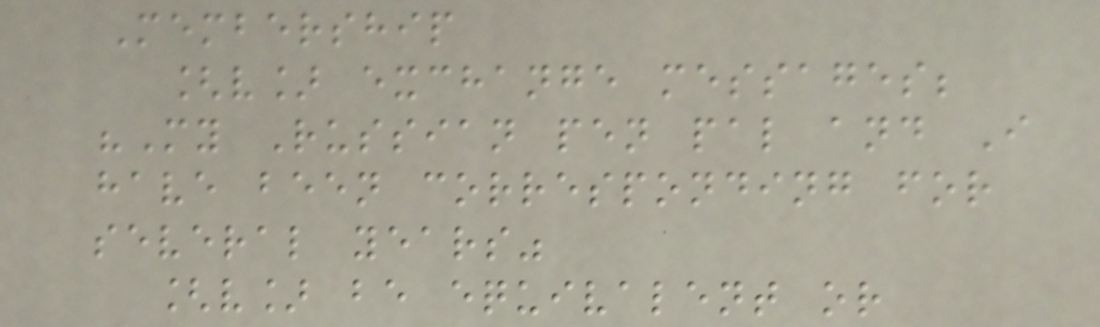Membership
[v] exchange messages;
"My Russian pen pal and I
have been corresponding for
several years"
[v] be equivalent or
